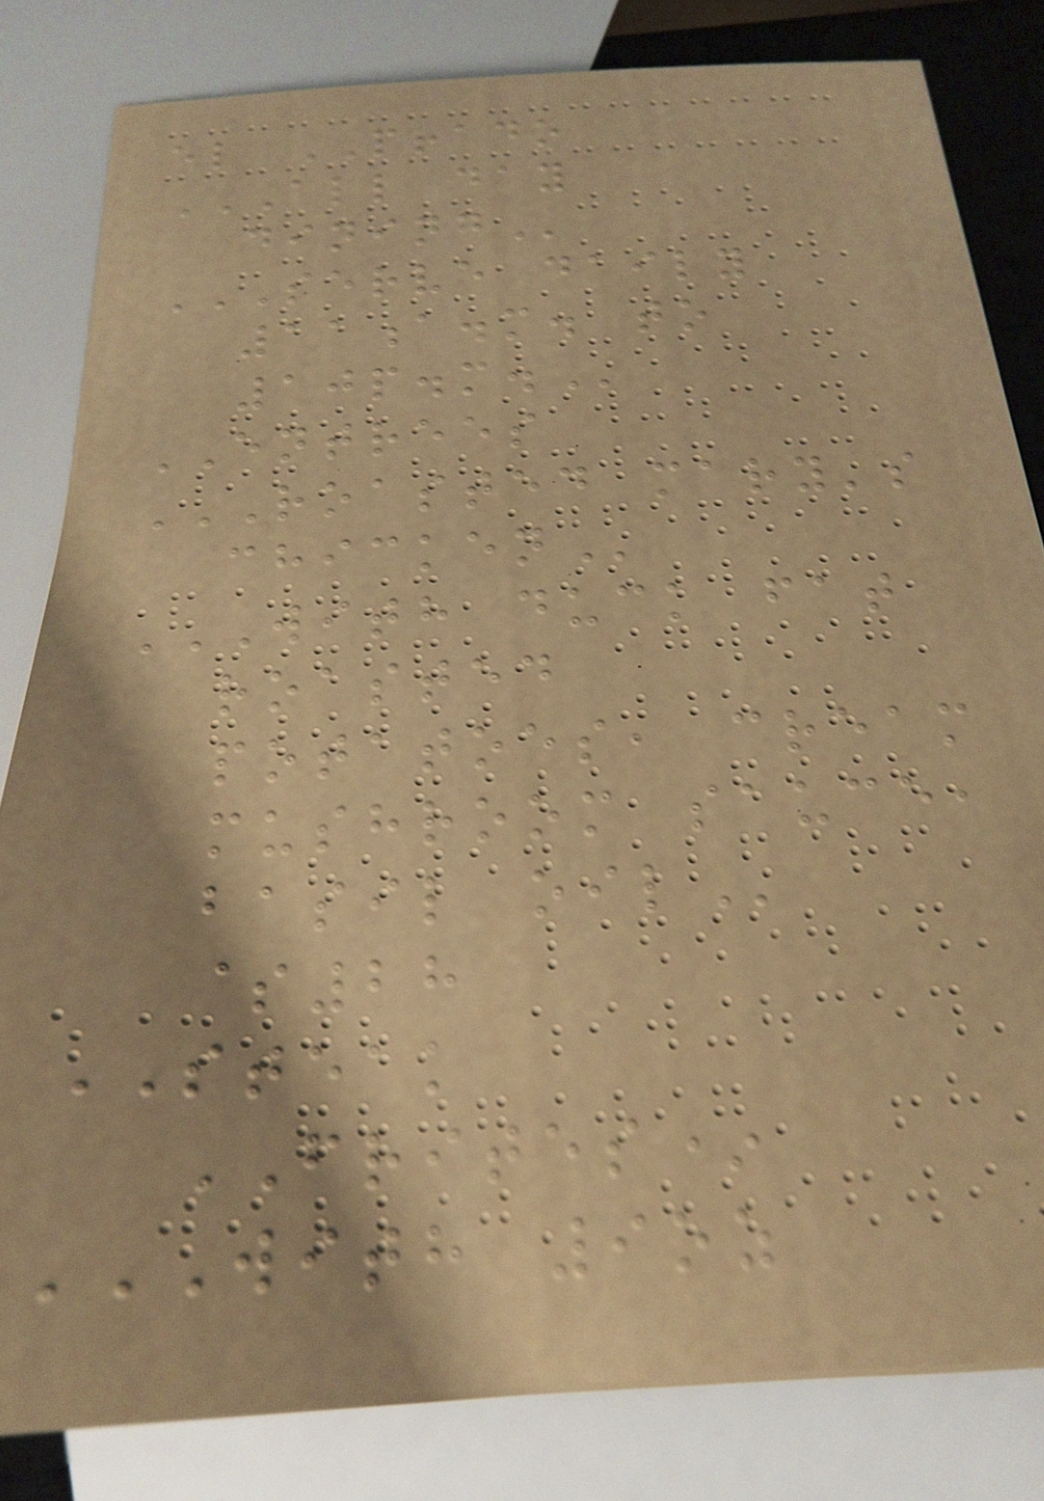el PRADO
ALL DAY
DINING
SERVE DAILY
11A.M. TO
10P.M.
ENTREES
ROASTED MARY'S
CHICKEN
WITH DUCK FAT
ROASTED
POTATOES, CREAM
MUSHROOM SAUCE,
BASIL OIL
$28
STEAK
FRITES*
WITH 9OZ
